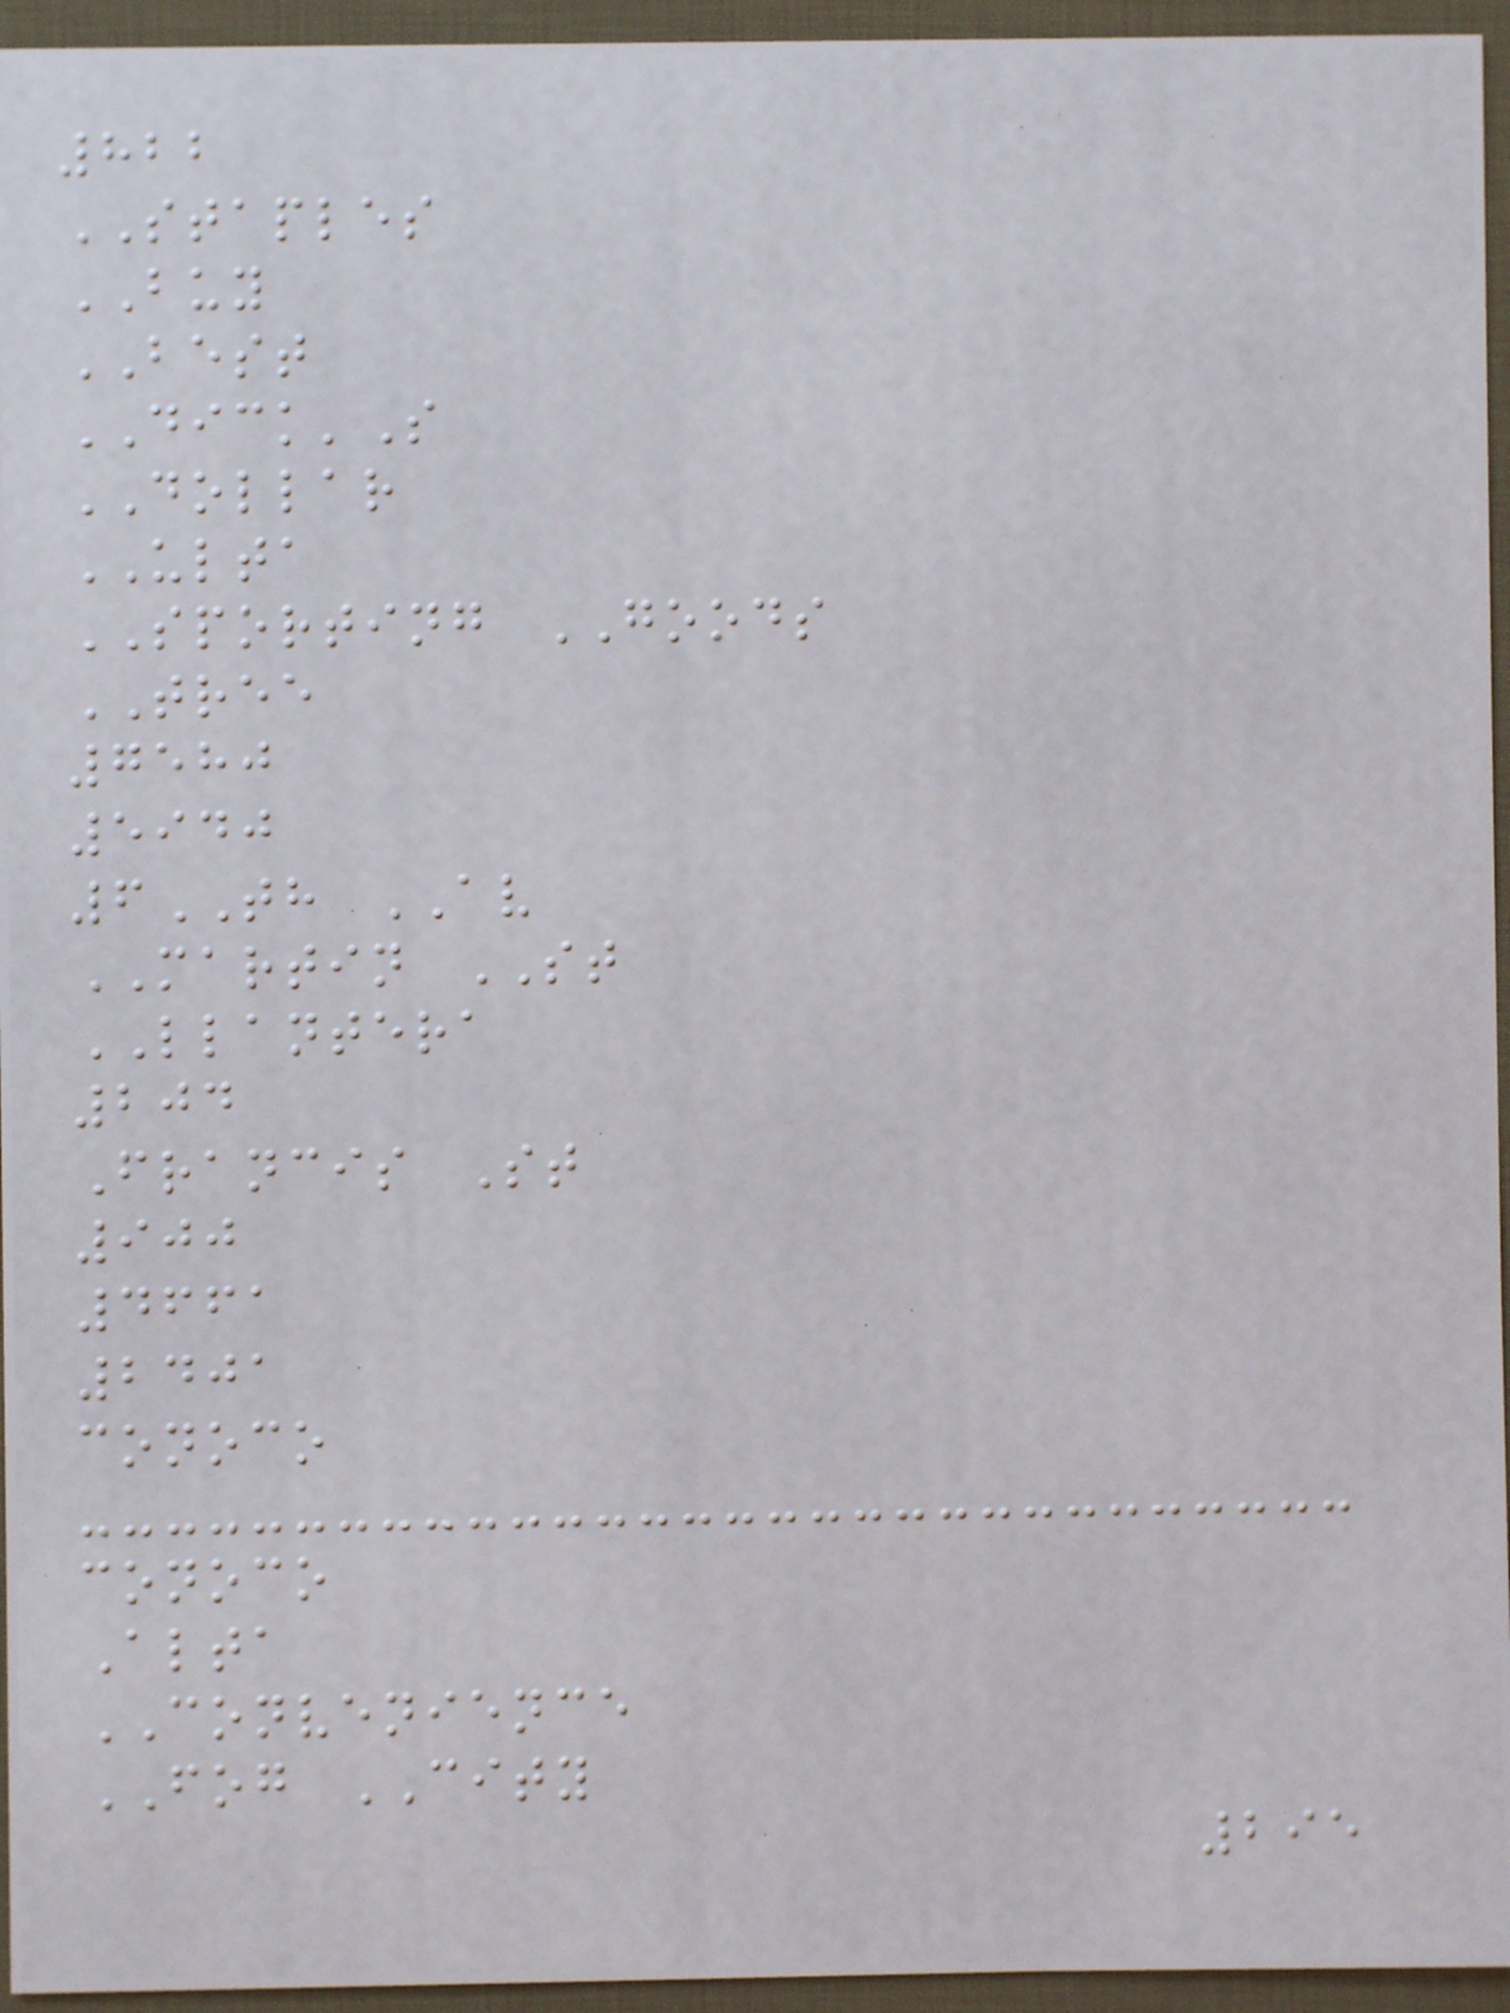822
STAPLES
BUY
BEST
DICK'S
DOLLAR
ULTA
SPORTING GOODS
TREE
7580
5940
6TH AV
MARTIN ST
LLANTERA
204
Francis St
900
4661
2401
conoco
conoco
Alta
CONVENIENCE
FOG CITY
295
